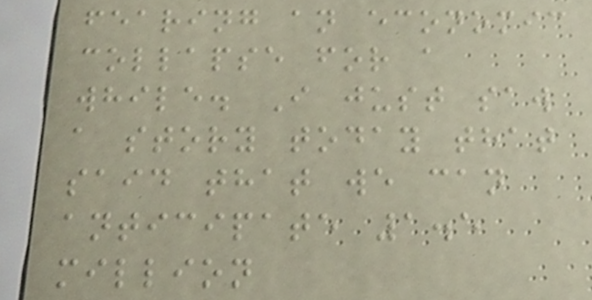fearing an economic
collapse for a
while. I just saw
a story today that
said that we can
anticipate 1.5
million
